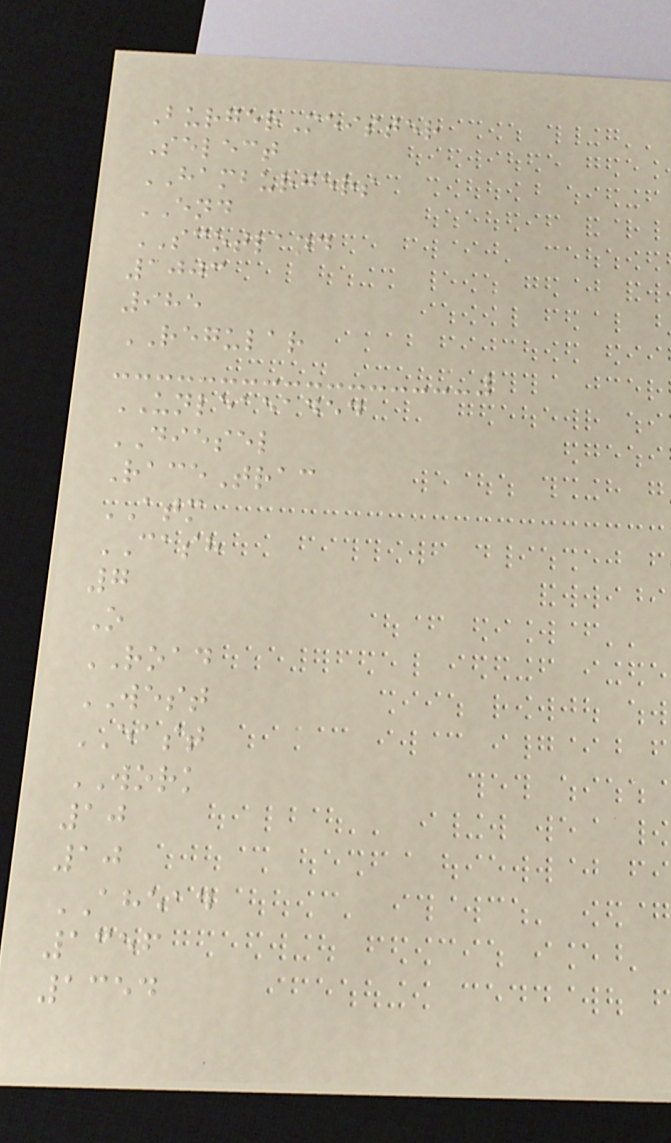BurgerMeister
Select
HAMBURGERS
END
SCOTLAND
1003
985
REGULAR
UNLEAEADED
DIESEL
RaceTrac
ATM
CASH
7
O
ROAD
WEST
EAST
WORK
10
10
AHEAD
1356
1354
